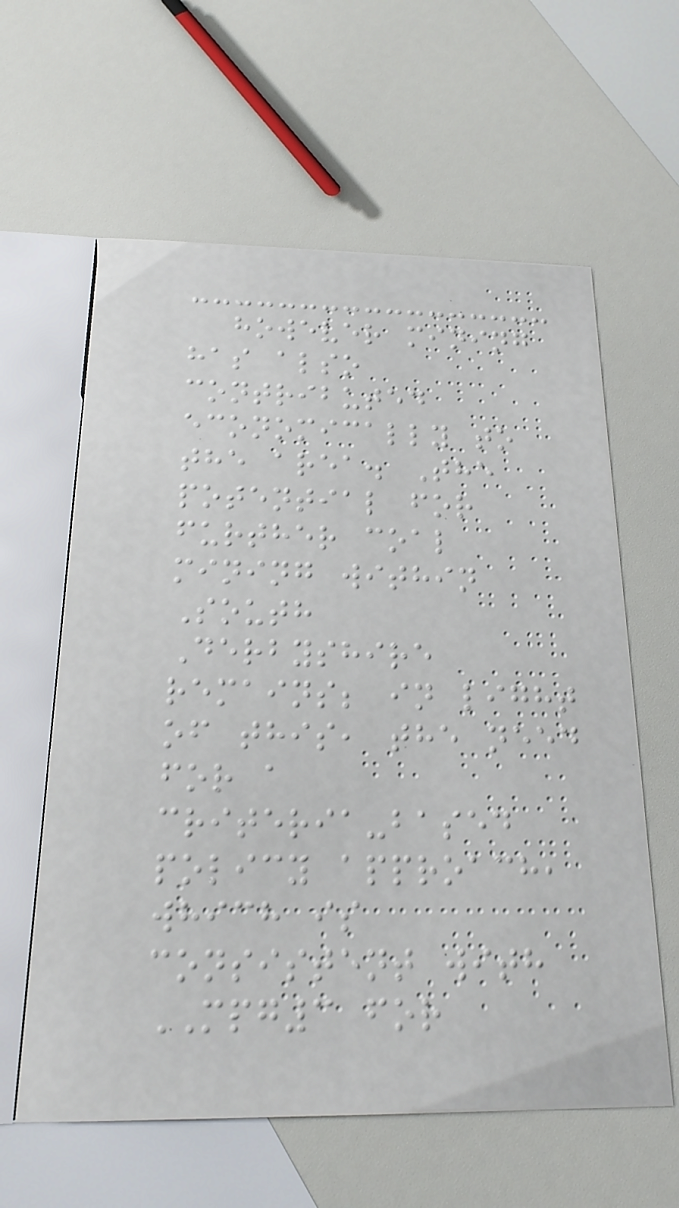however mining
has also
contributed
economically to
the area. The
potential for
further coal
mining within
South
Derbyshire
remains; in light
of this, the need
for a
criteria-based
policy approach,
which is
consistent with
MPG3 for
